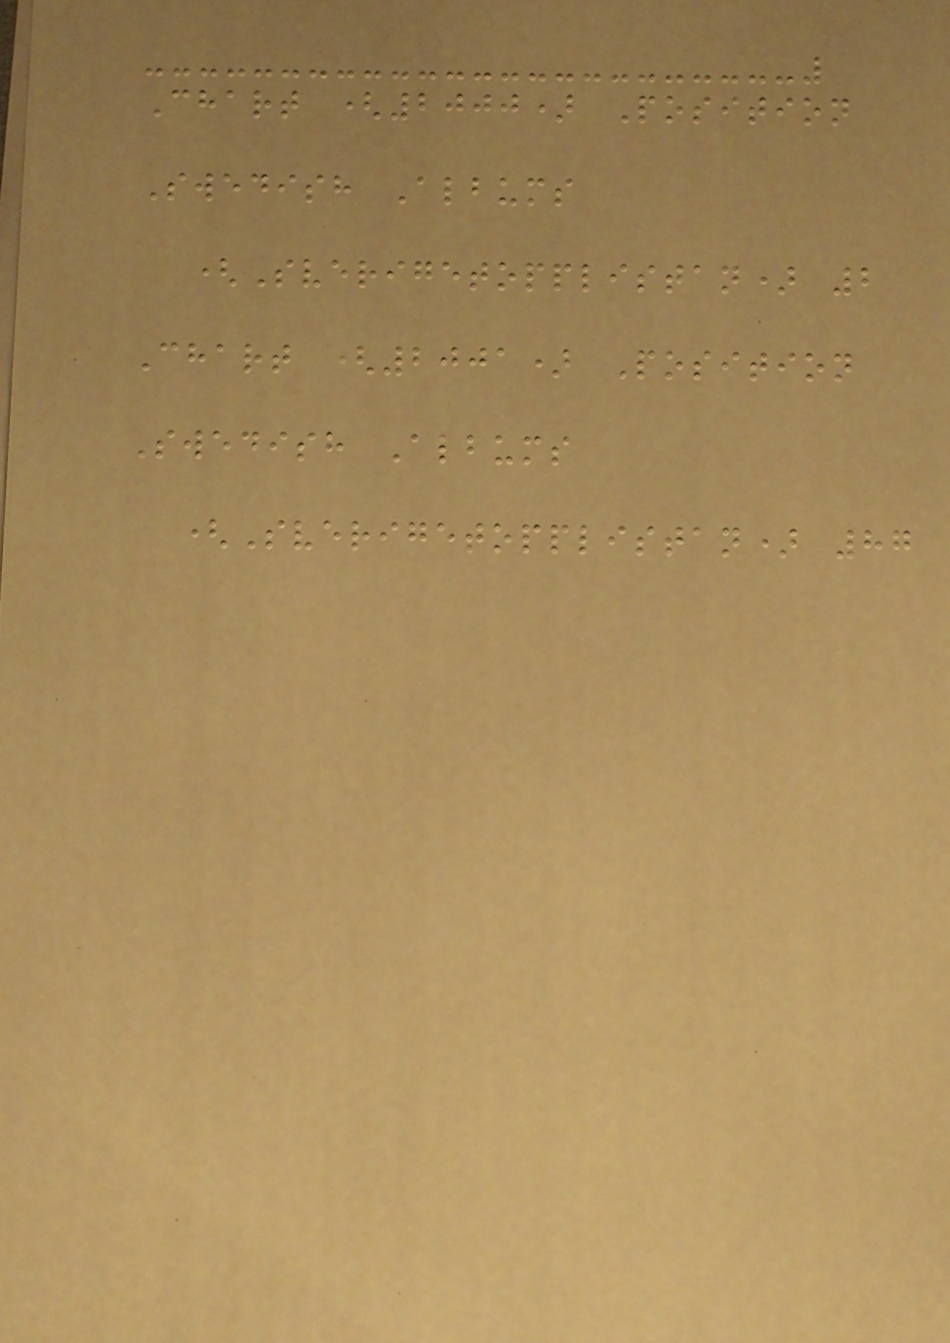Chart (2000) Position
Swedish Albums
(Sverigetopplistan) 2
Chart (2001) Position
Swedish Albums
(Sverigetopplistan) 87
